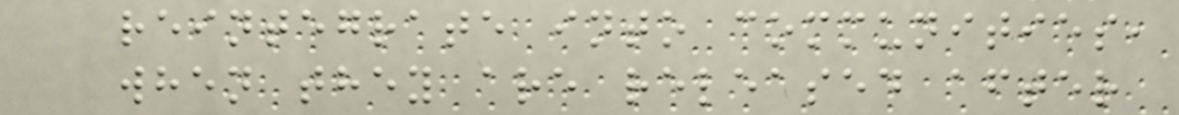reintegrate into communities,
when they are released after
